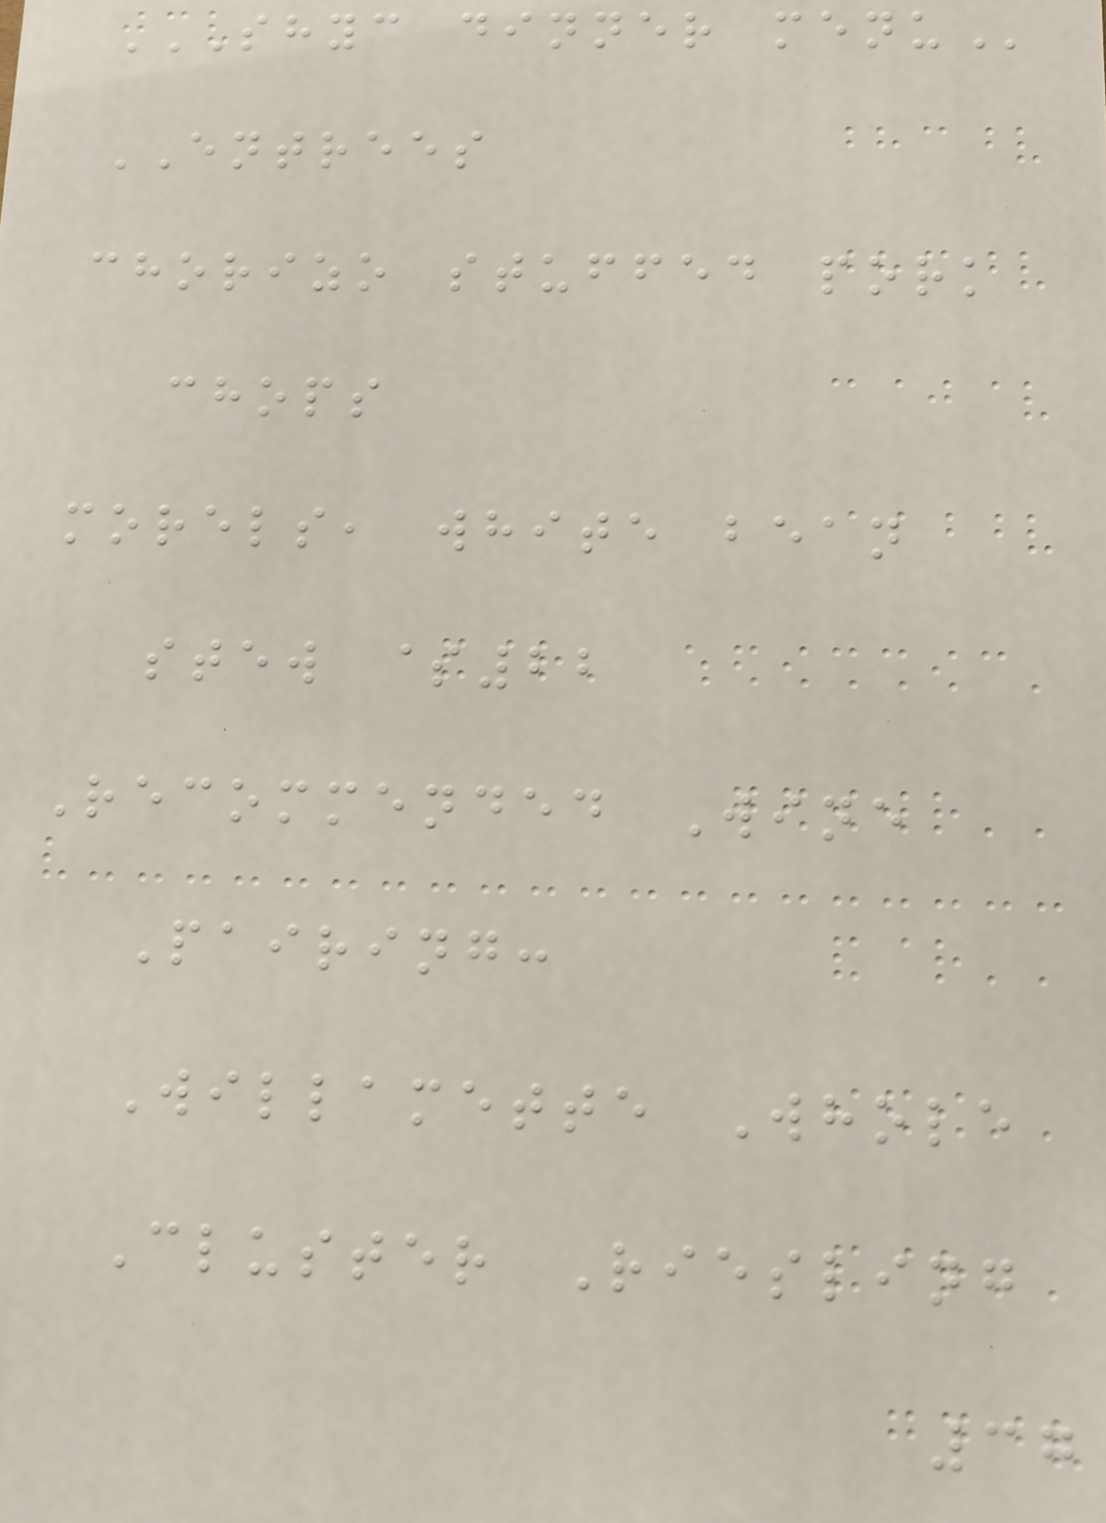SHYC DINNER MENU
ENTREES
chorizo stuffed pork
chops
morels, white bean
stew $22
Recommended Wine
Pairing:
Willamette Whole
Cluster Riesling
37
